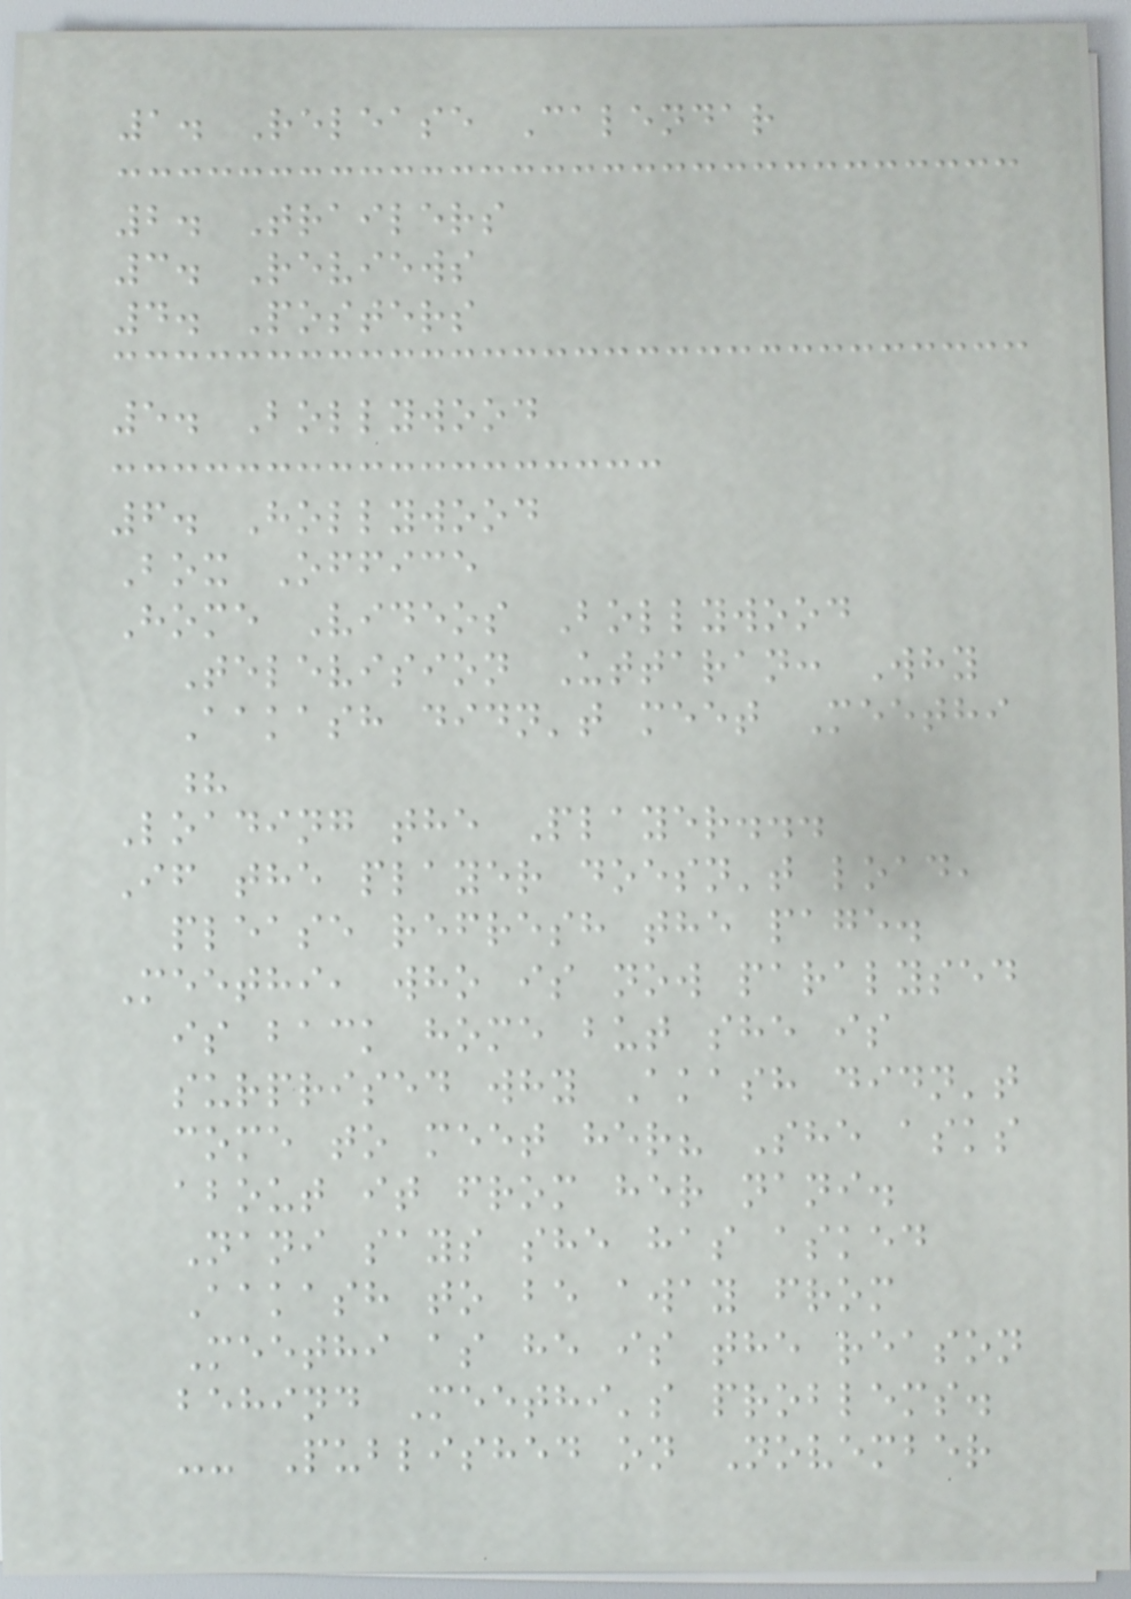1. Release Calendar
2. Trailers
3. Reviews
4. Posters
5. Bollywood
6. Hollywood
Box Office
Home Videos Bollywood
Television Uttaran: Why
Aakash didn't meet Meethi
?
Loading the Player...
If the player doesn't load,
please refresh the page.
Meethi, who is now paralysed
is back home but she is
surprised why Akash didn't
come to meet her? She asks
about it from her nani.
Nani says she has asked
Aakash to be away from
Meethi as he is the reason
behind Meethi's problems.
-- Published on November
